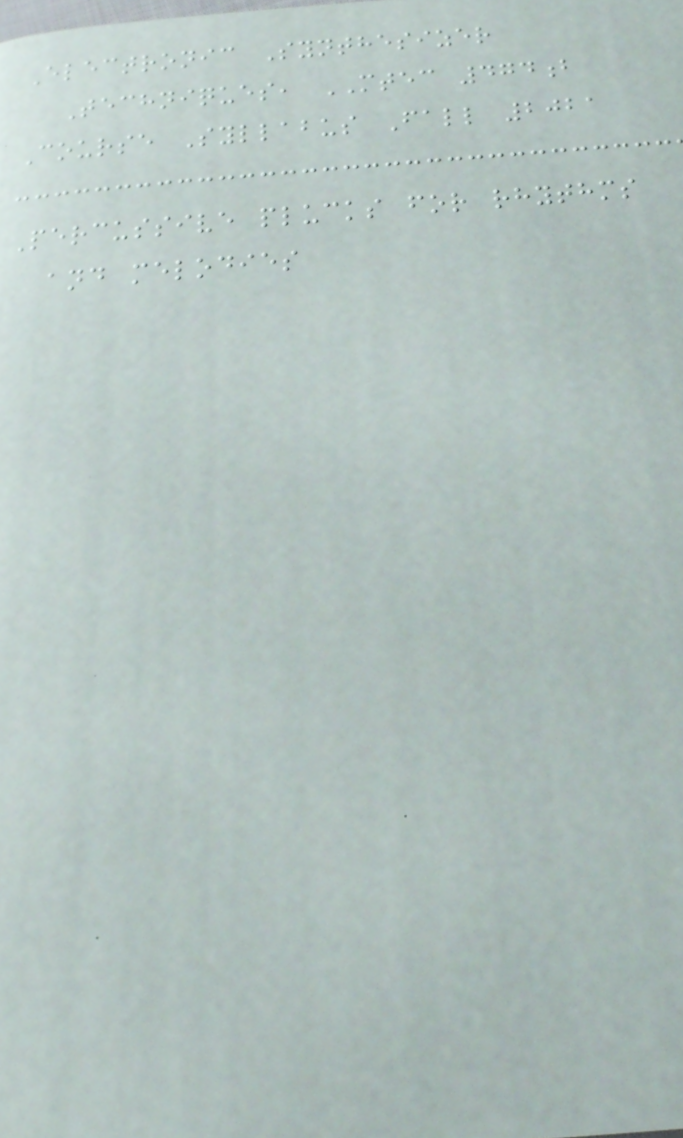Electronic Synthesizer
Techniques, MTEC 474b
Course Syllabus Fall 2021
Percussive plucks for rhythms
and melodies
